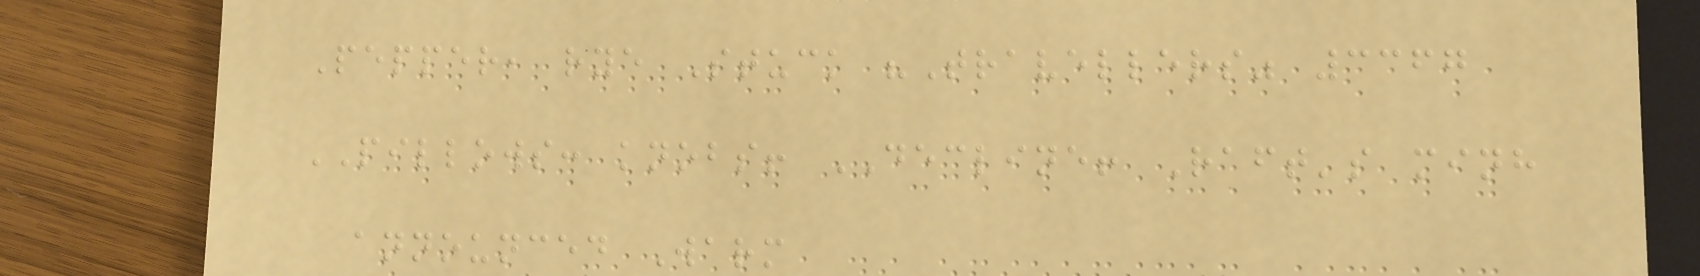Pepper, rye Stuck "Travellers" 3367
PILLOWS: knobs! DECLINE! Raft's minh
announced Warm
